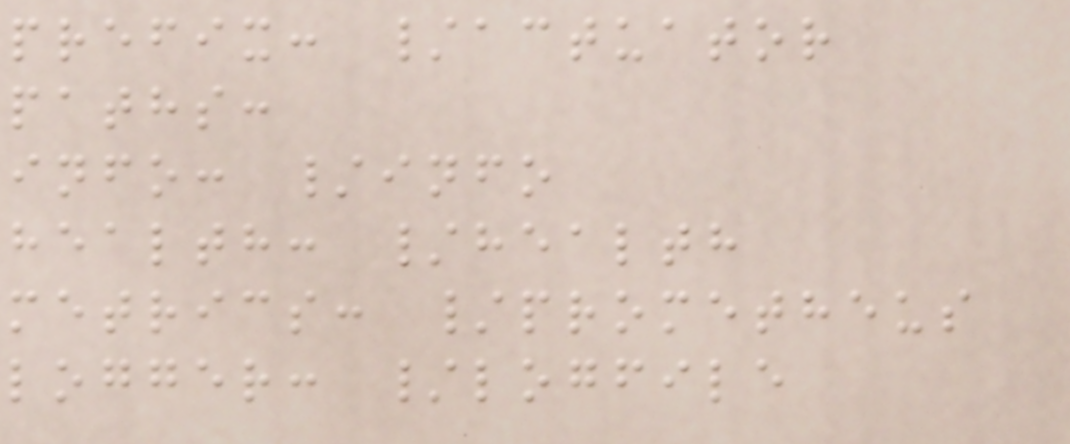prefix: /actuator
paths:
info: /info
health: /health
metrics: /prometheus
logger: /logfile
